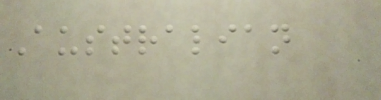Australian
